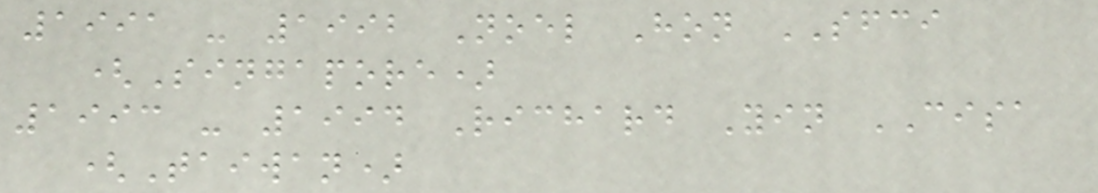1991 - 1992 Noel Hon SFCI
(Singapore)
1993 - 1994 Richard Yin CISA
(Taiwan)
